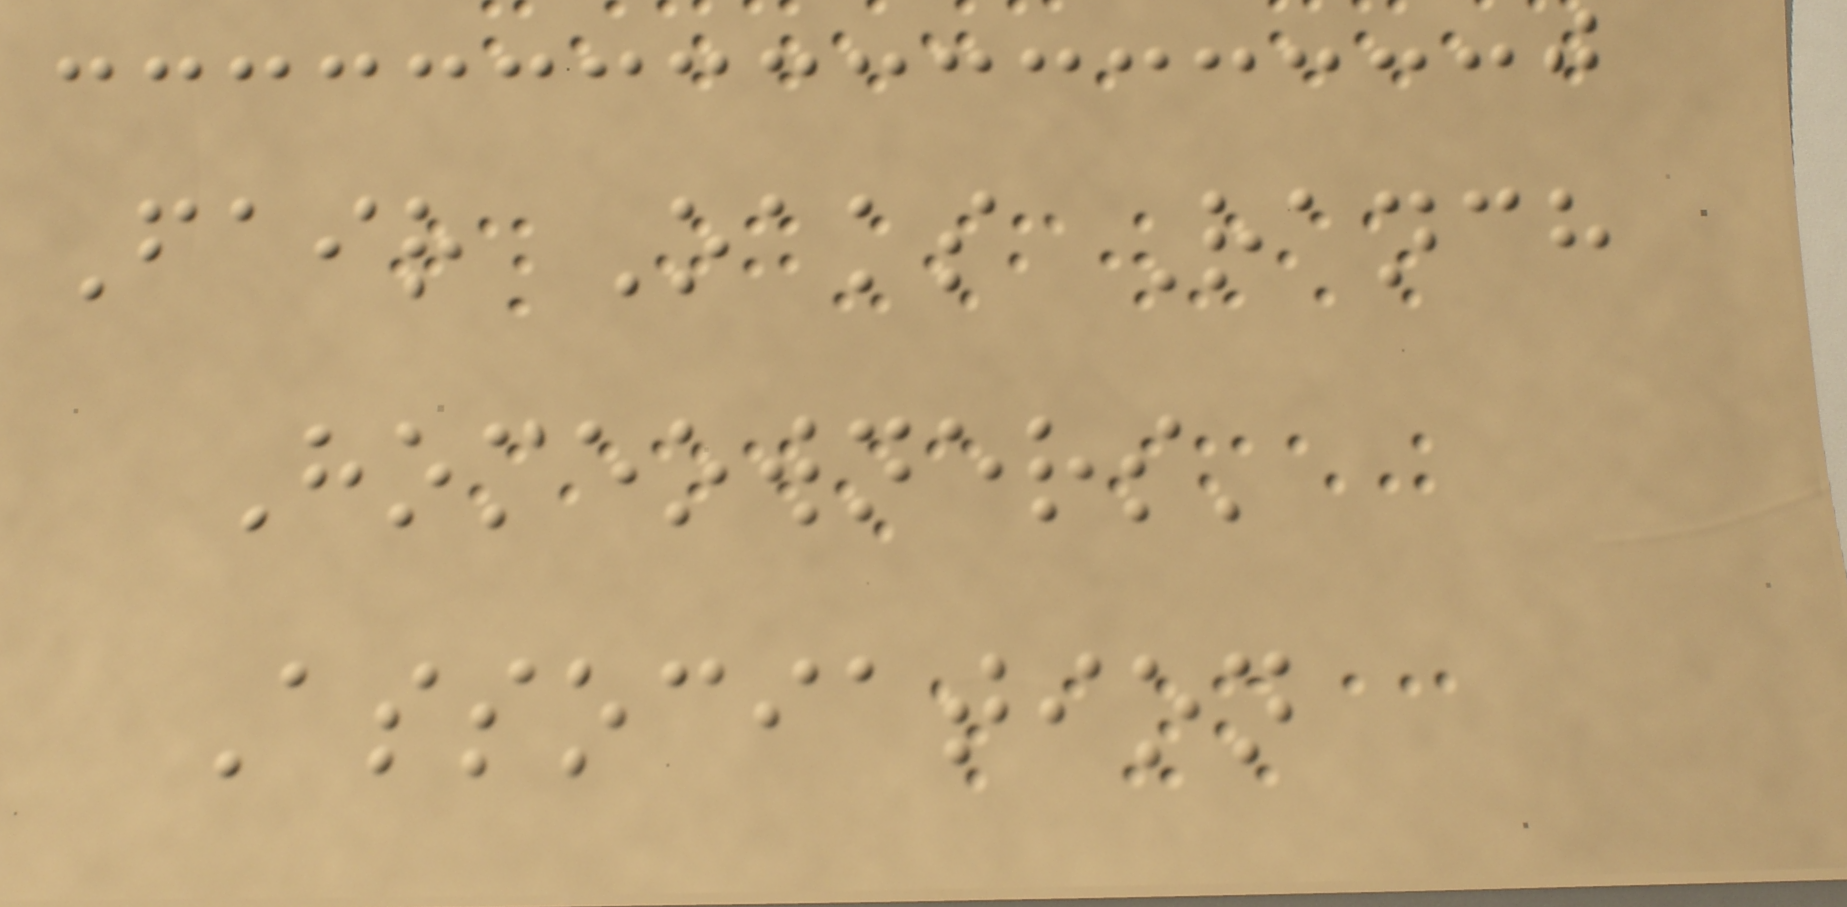Fair Oaks Ranch
Homeowners'
Association
